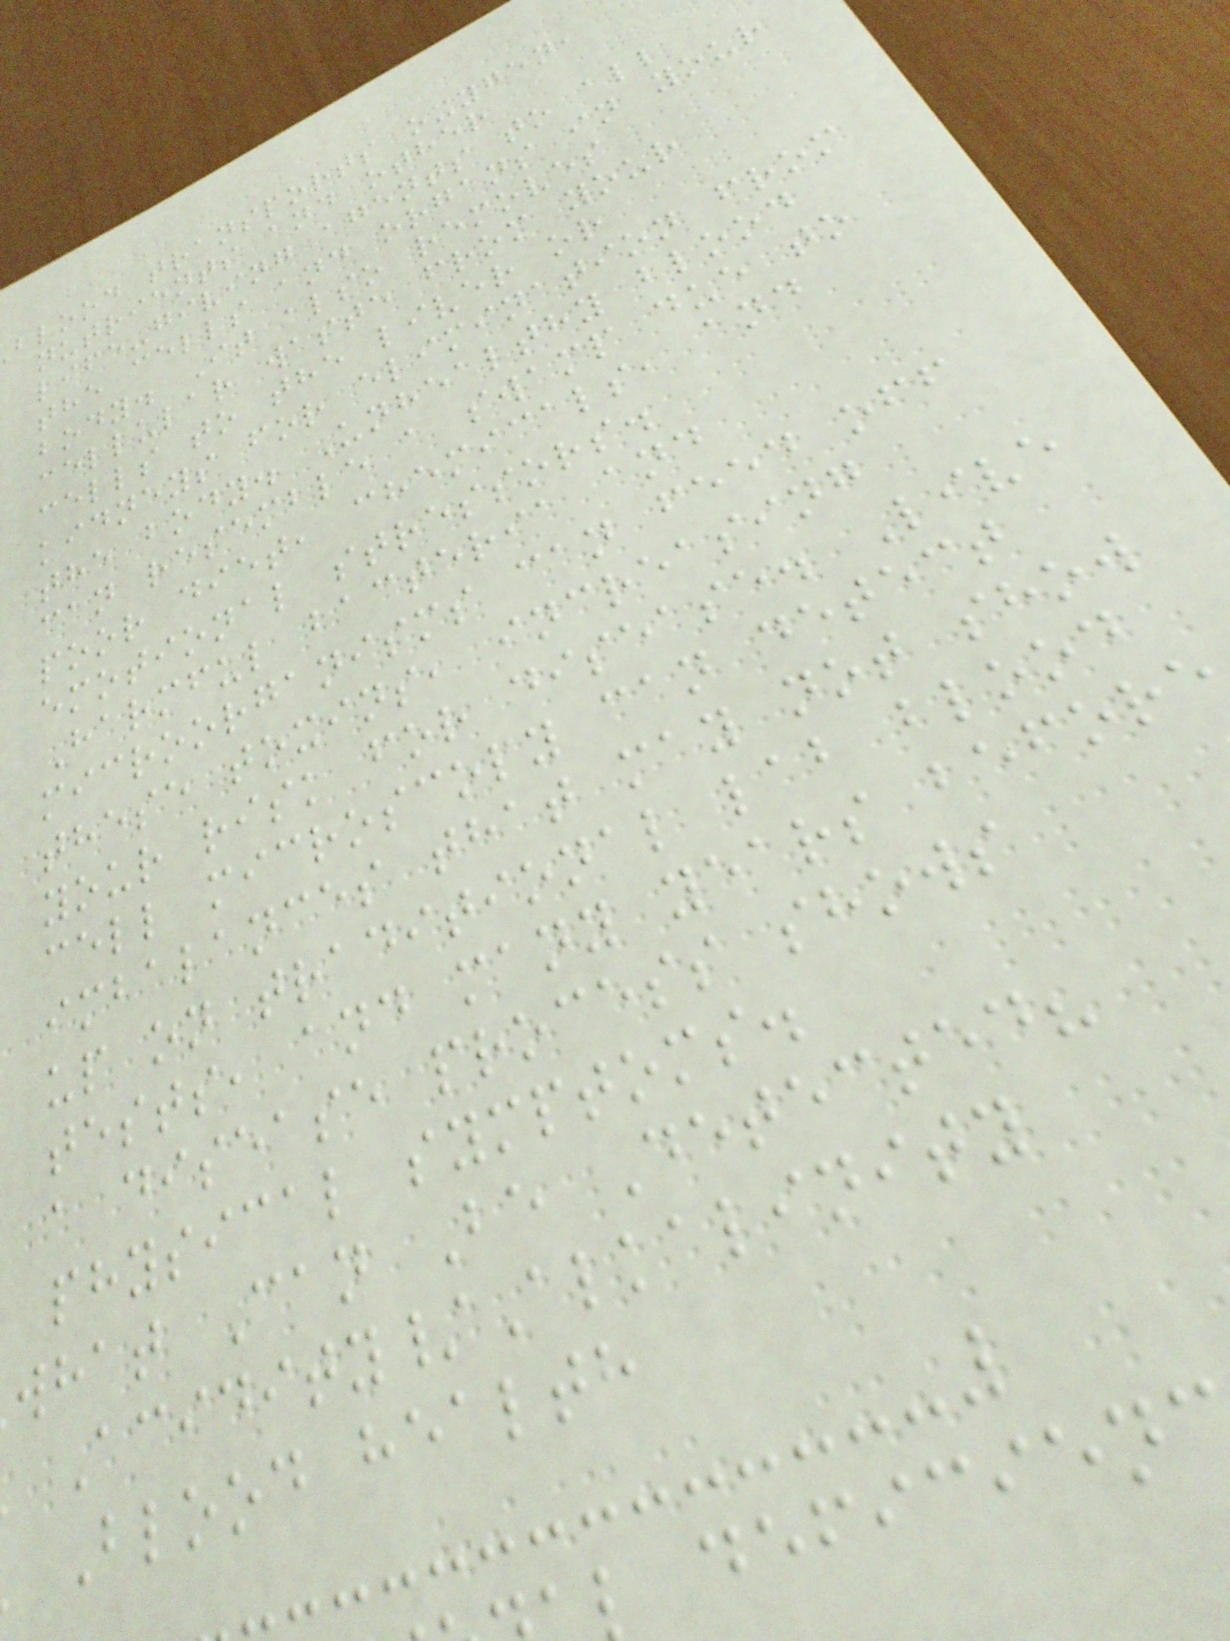blood transports oxygen,
nutrients and other
life-giving agents to all
the cells and organs in your
body. It also removes
cellular waste from your
cells to the liver or
kidneys for elimination from
the body. Unhealthy blood
can resemble a swamp due to
poor diet, chemicals, and
emotional stressors.
Harmful bacteria and
microorganisms can feed off
these toxins, increasing
your risk for disease. Live
cell microscopy can detect
imbalances that may not show
up on traditional lab blood
tests, and many years before
a disease process shows
physical symptoms.
what Can Be Detected?
Acidity/Alkalinity
Blood health
deficien
